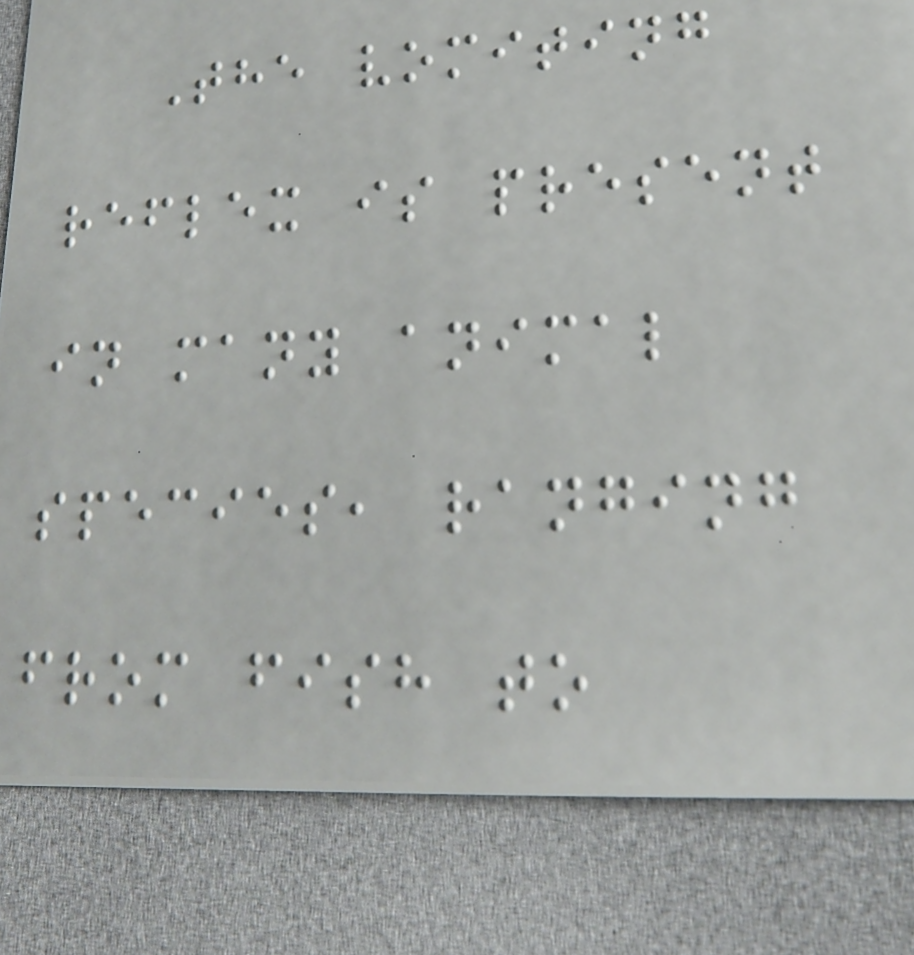The vomiting
reflex is present
in many animal
species, ranging
from fish to
